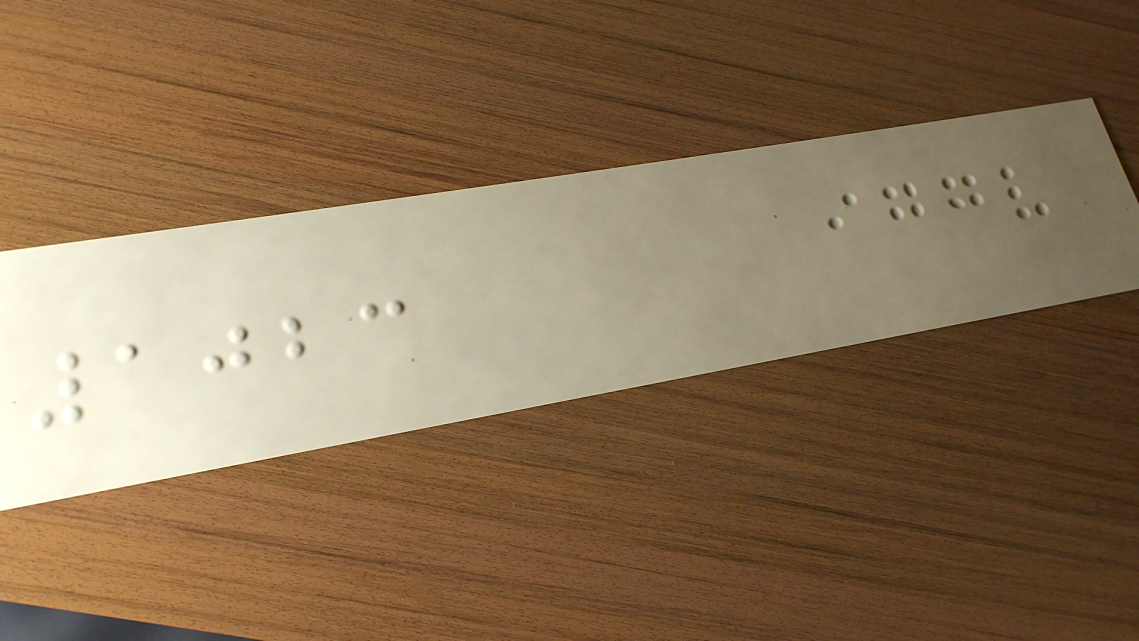1023
